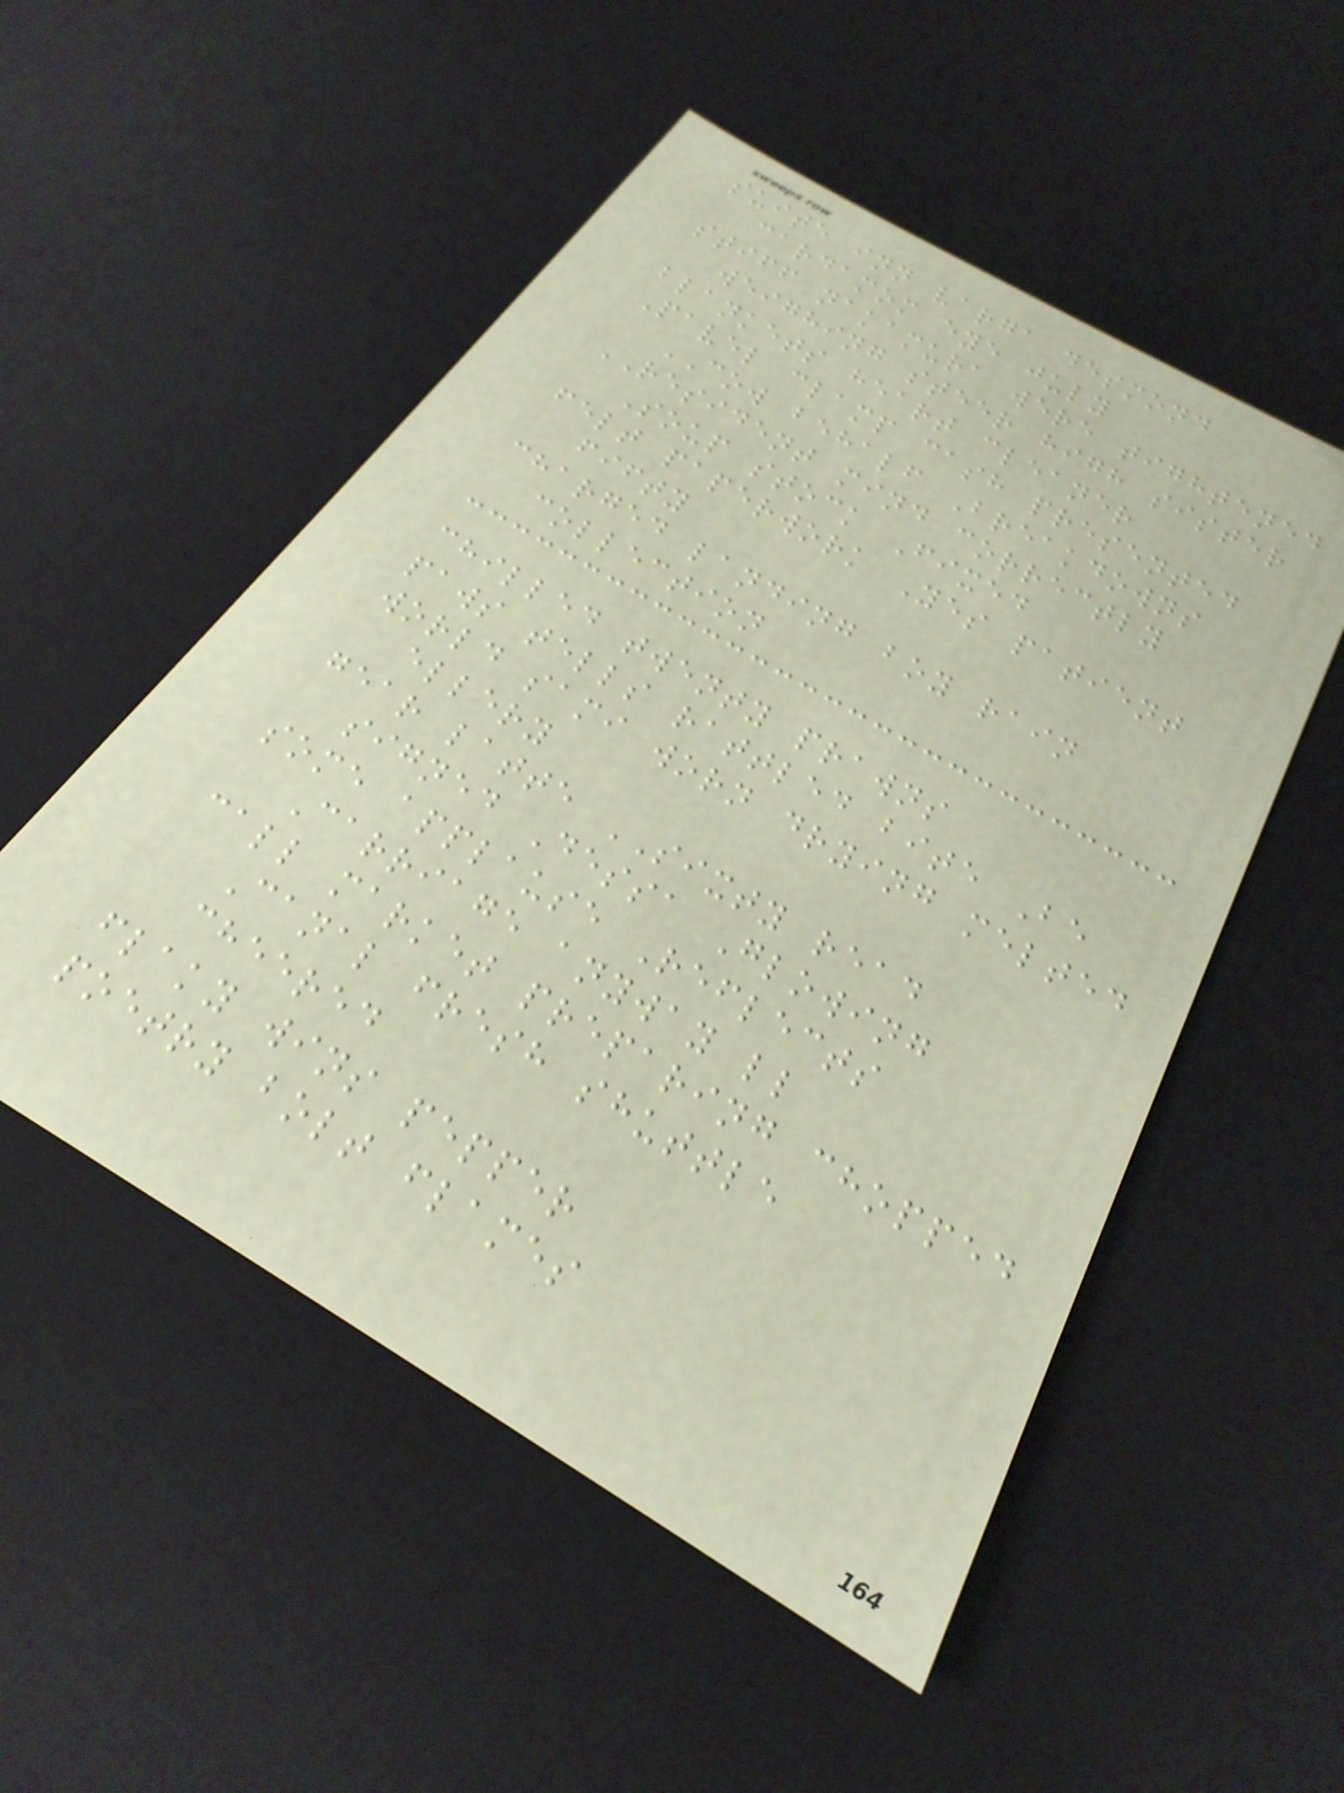suite inn varga desmond
cardamom eye july
stiff nakamura were tightened
weighing steer high sister
blankets heart cleaner
Pavel clamp cash presented
COW behalf Breakdowns
RESIDENT mind correctly
Soup stock Fixed
felt paperwork Yes patient
fifty
charged landing boy rain
collection
chilled twenty prawns
paws tells rattled bite Be
world sami worn drying melted
ellery
gear latte SIXTY read
signed Dessa Glowing
some applause Reflects
Carriage anyway ll
call market preparing chopped
Canal fresh shuttle
cheered
flaky wins pepper
poetry bolt flames
